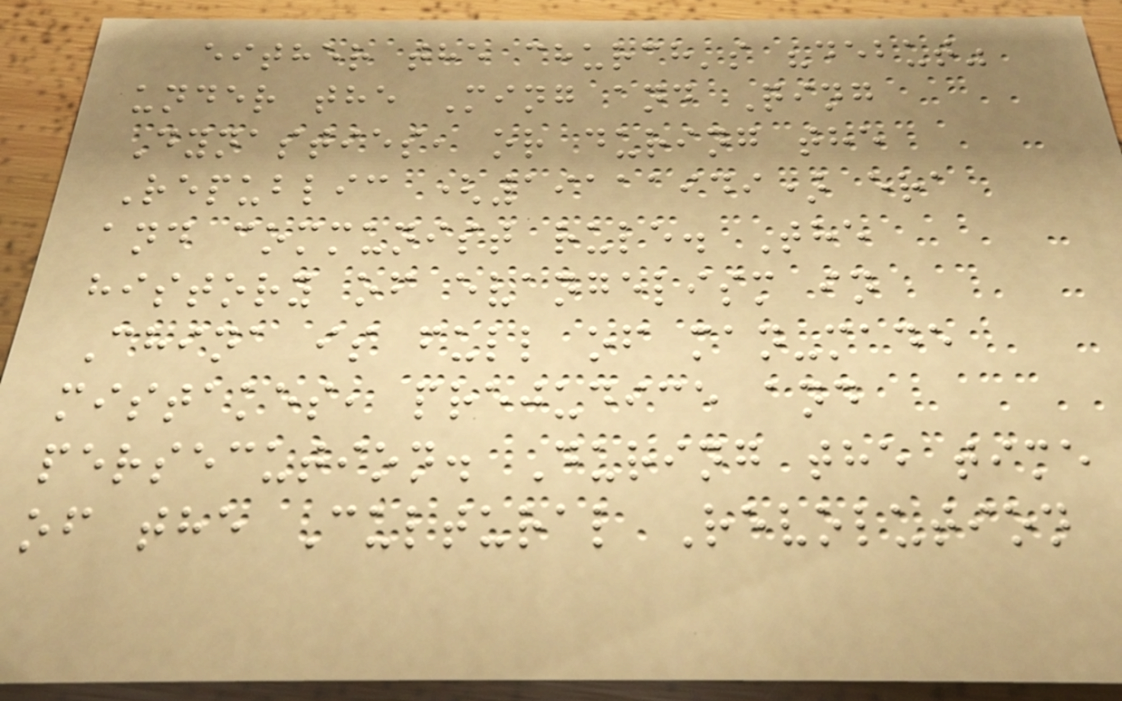either the church's "debut"
under the Ming and Qing
Dynasties, or during the
Republic (19111949) era
and communist rule. The
history of evangelism in
China is full of man-made
mistakes, prejudice and
persecution. During the time
of the Cultural Revolution
